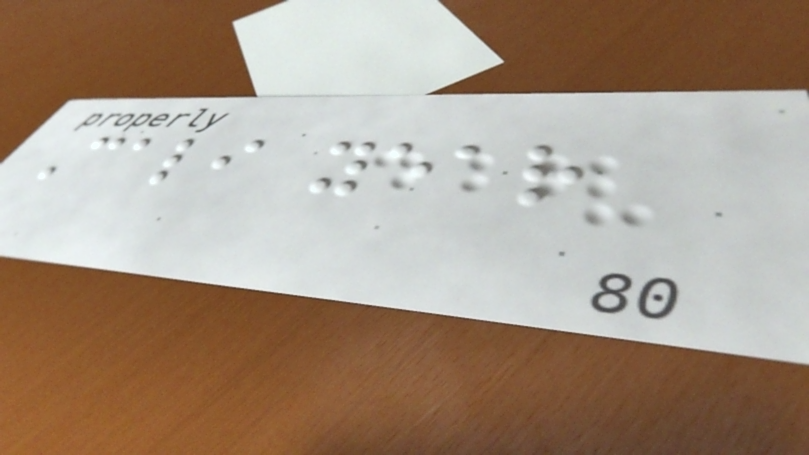Cali year
